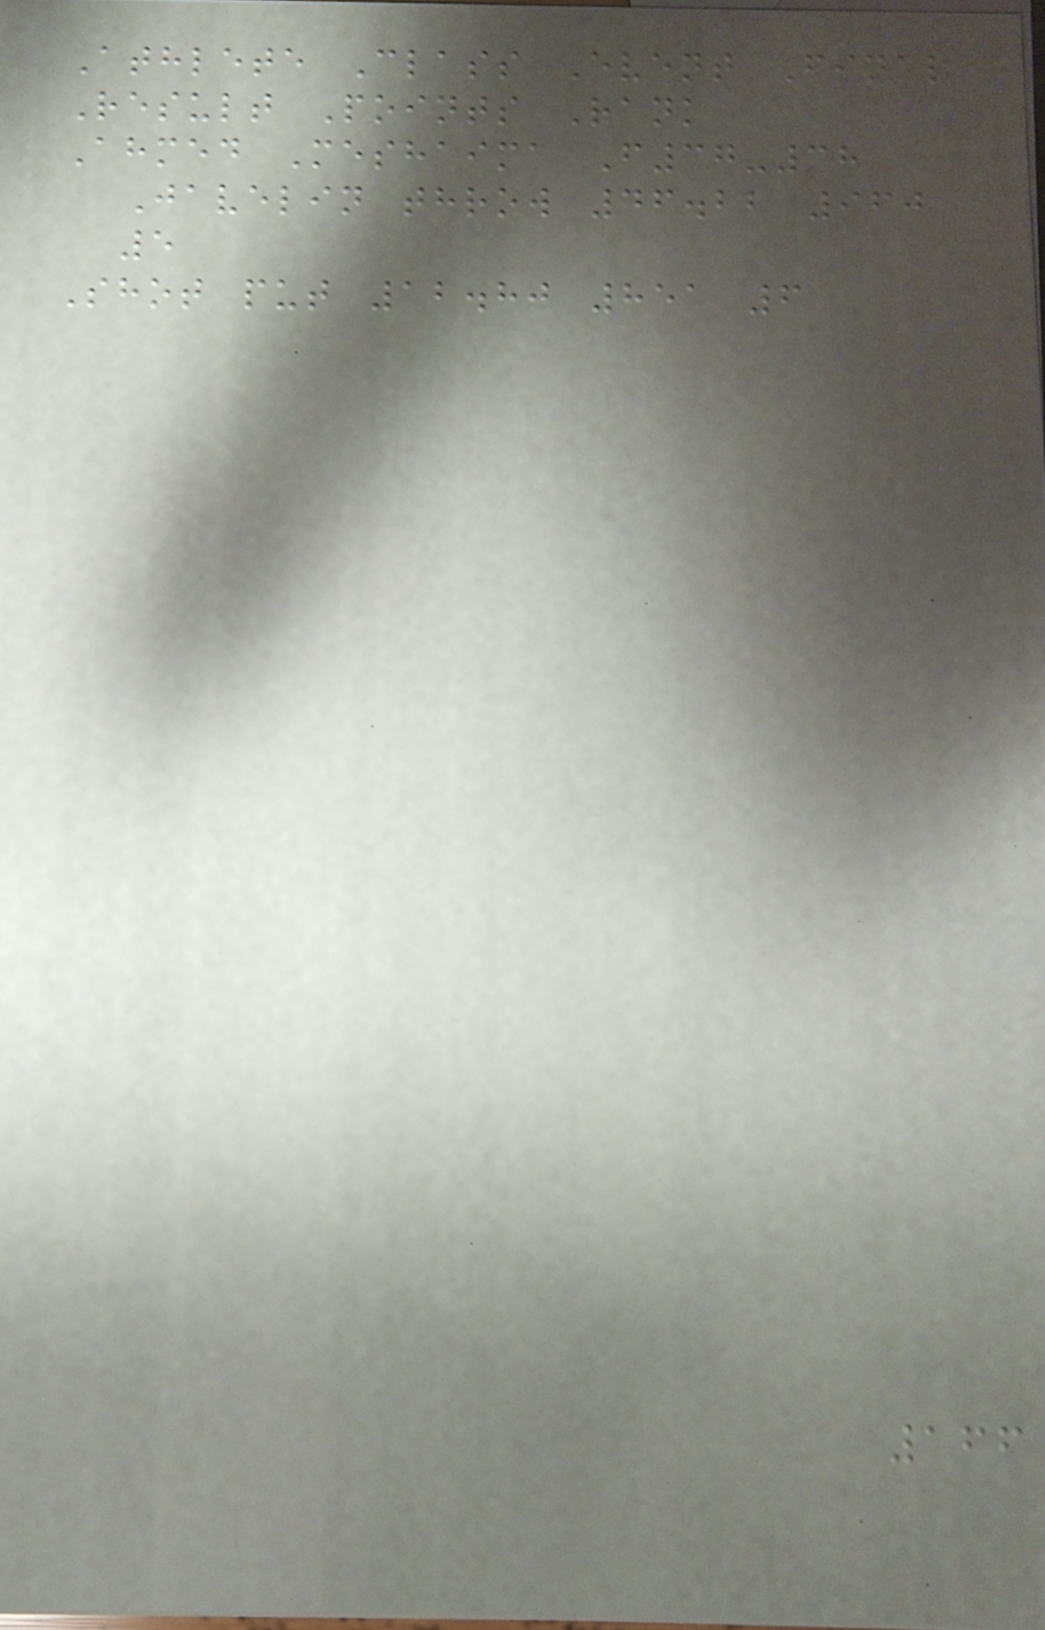Athlete Class Event Final
Result Points Rank
Ahmed Meshaima F37-38
Javelin throw 46.22 960
5
Shot put 12.80 851 6
166
